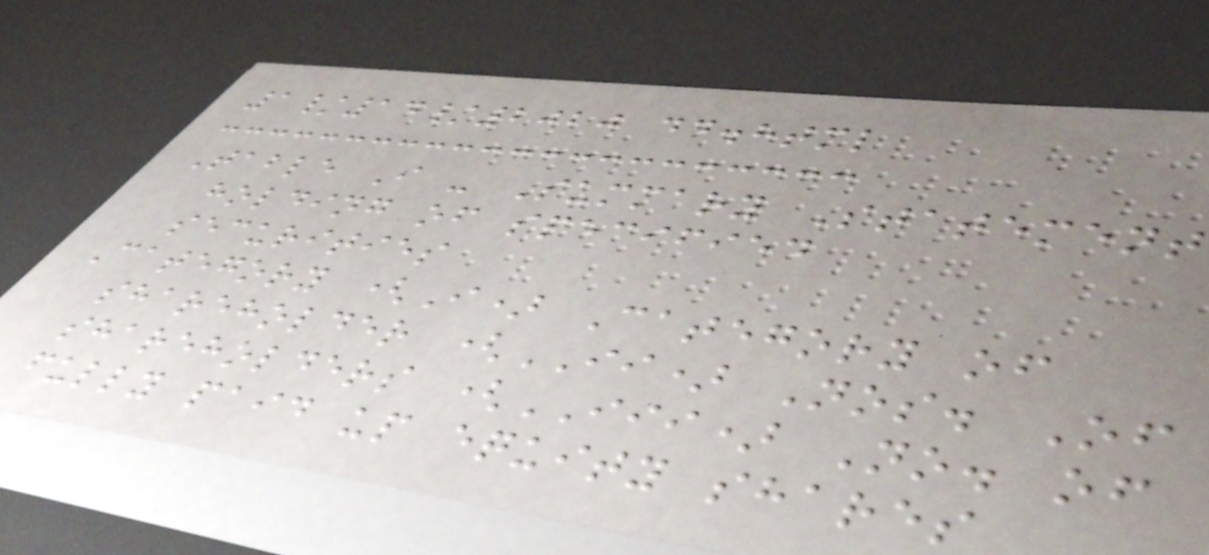1/14/2020 dd.html
Table I - Summary Statement
holding of specified
securities
Category (I) Category of
shareholder (II) Nos. Of
shareholders (III) No. of
fully paid up equity shares
